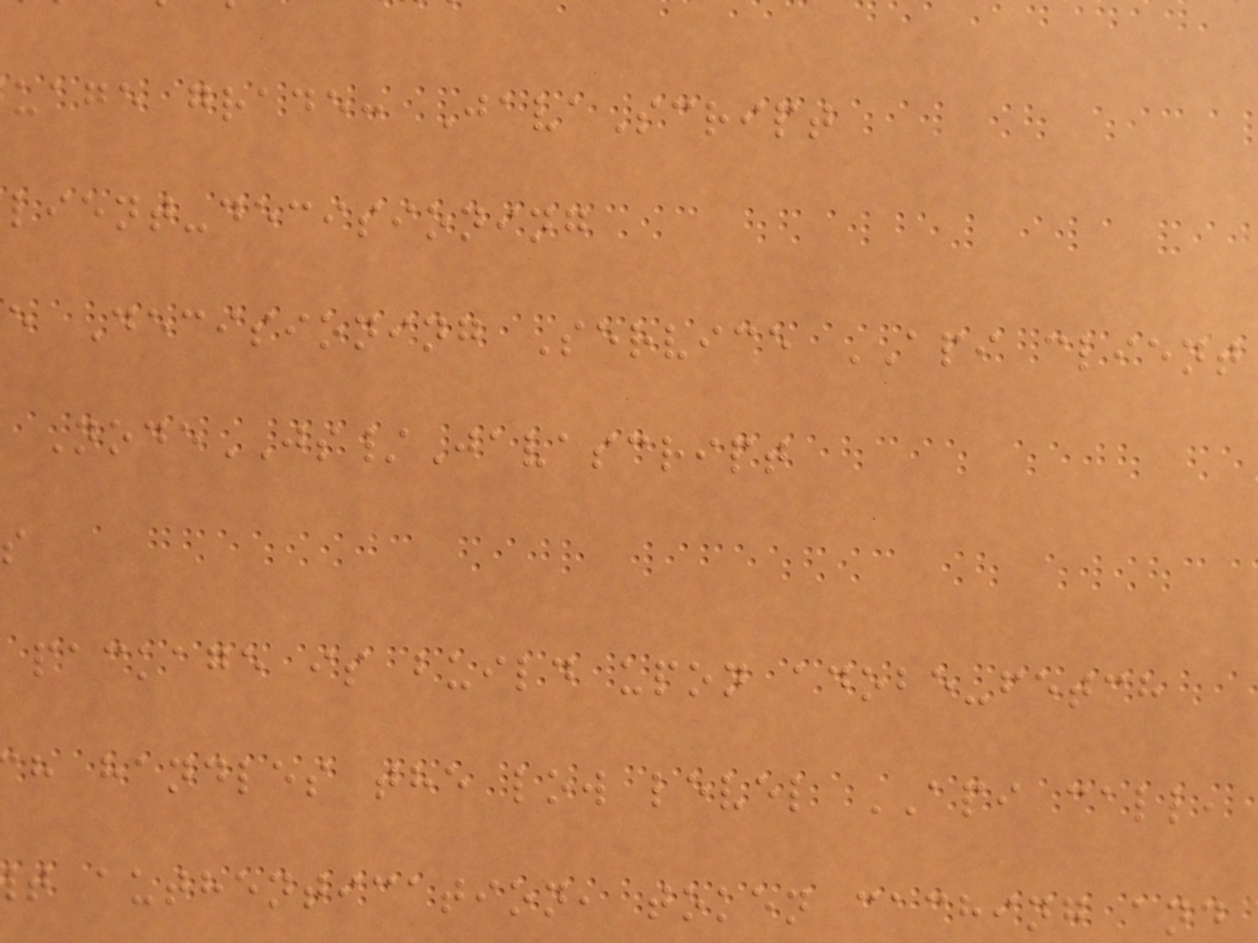uage grade: JavaScript
lient-decisioning
e Decisioning Service API client
NodeJS/Javascript
package is build upon adobe-fetch
h handles the low level API call,
t authentication, token caching and
